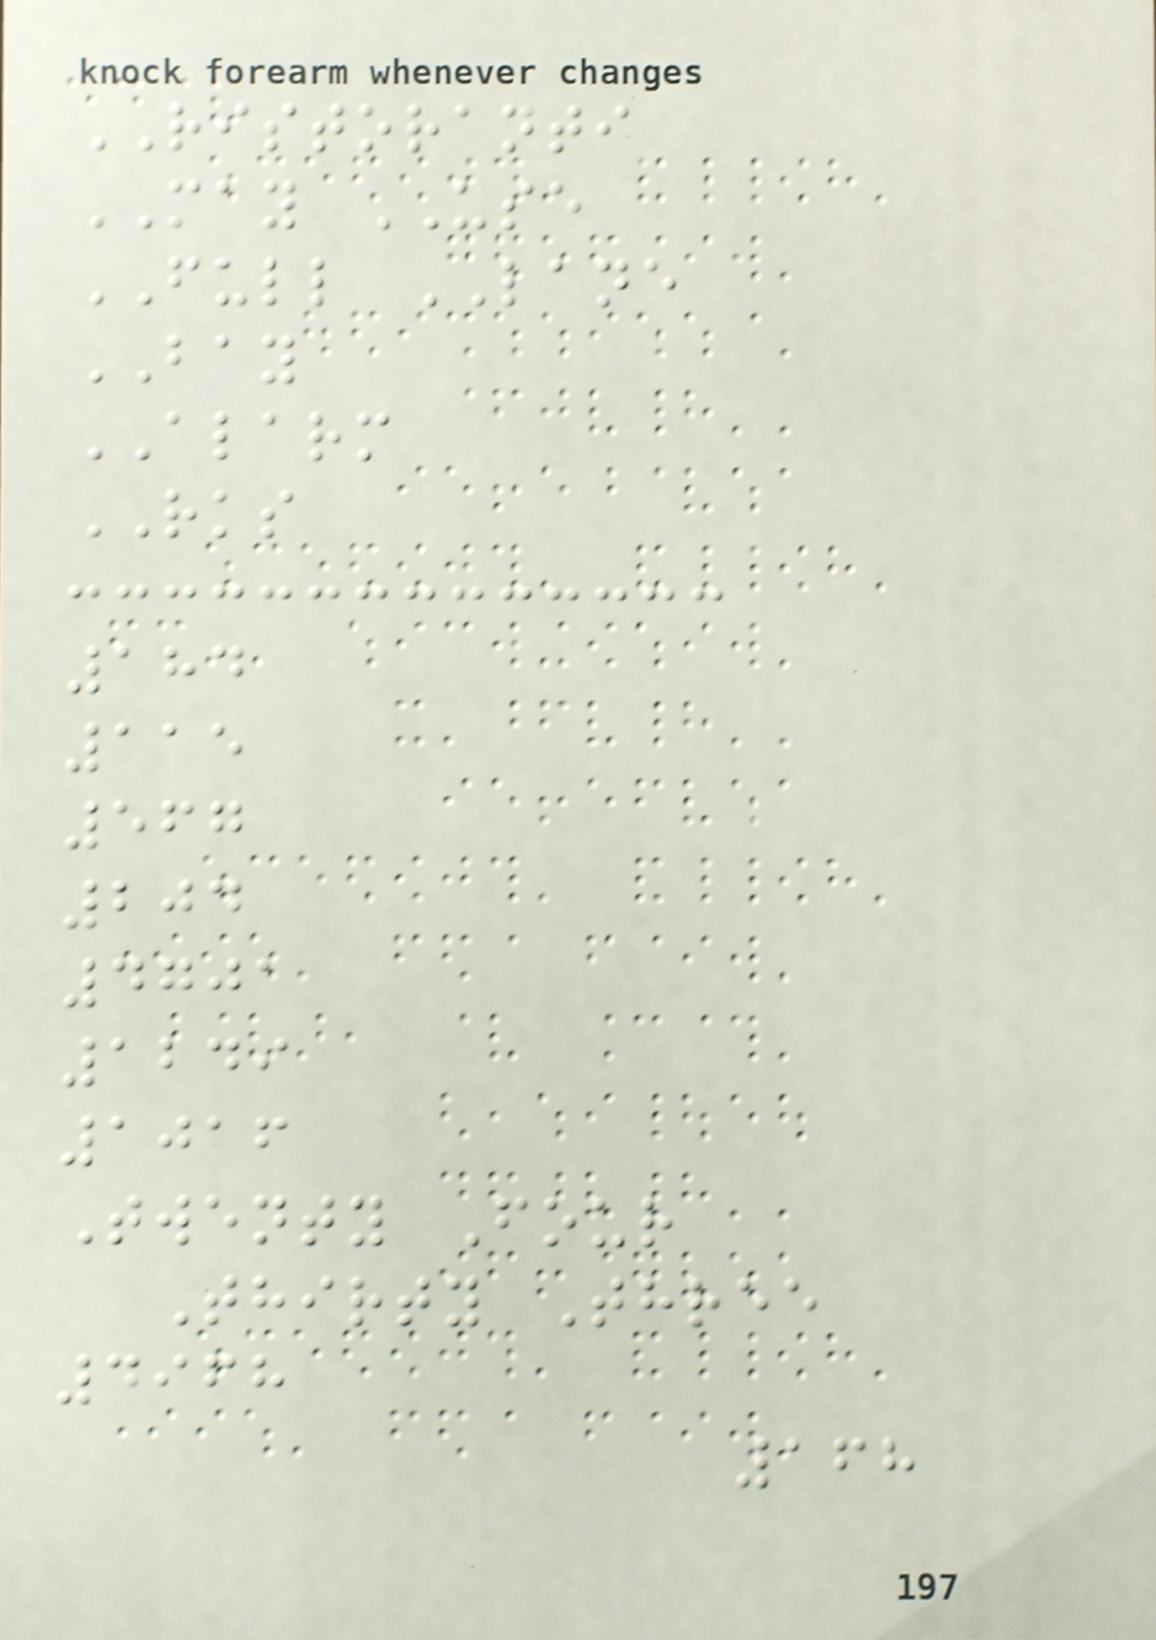RISTORANTI
MAY USE
FULL LANE
BAY
ALARM
RKS
184
115
567
204
4701
1249
1016
Twenty Four
Thirty Three
4968
168
